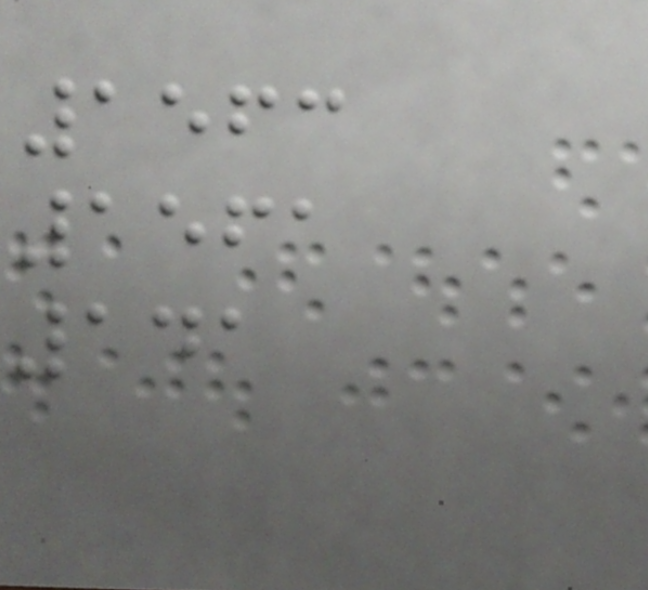1563
1561
141
